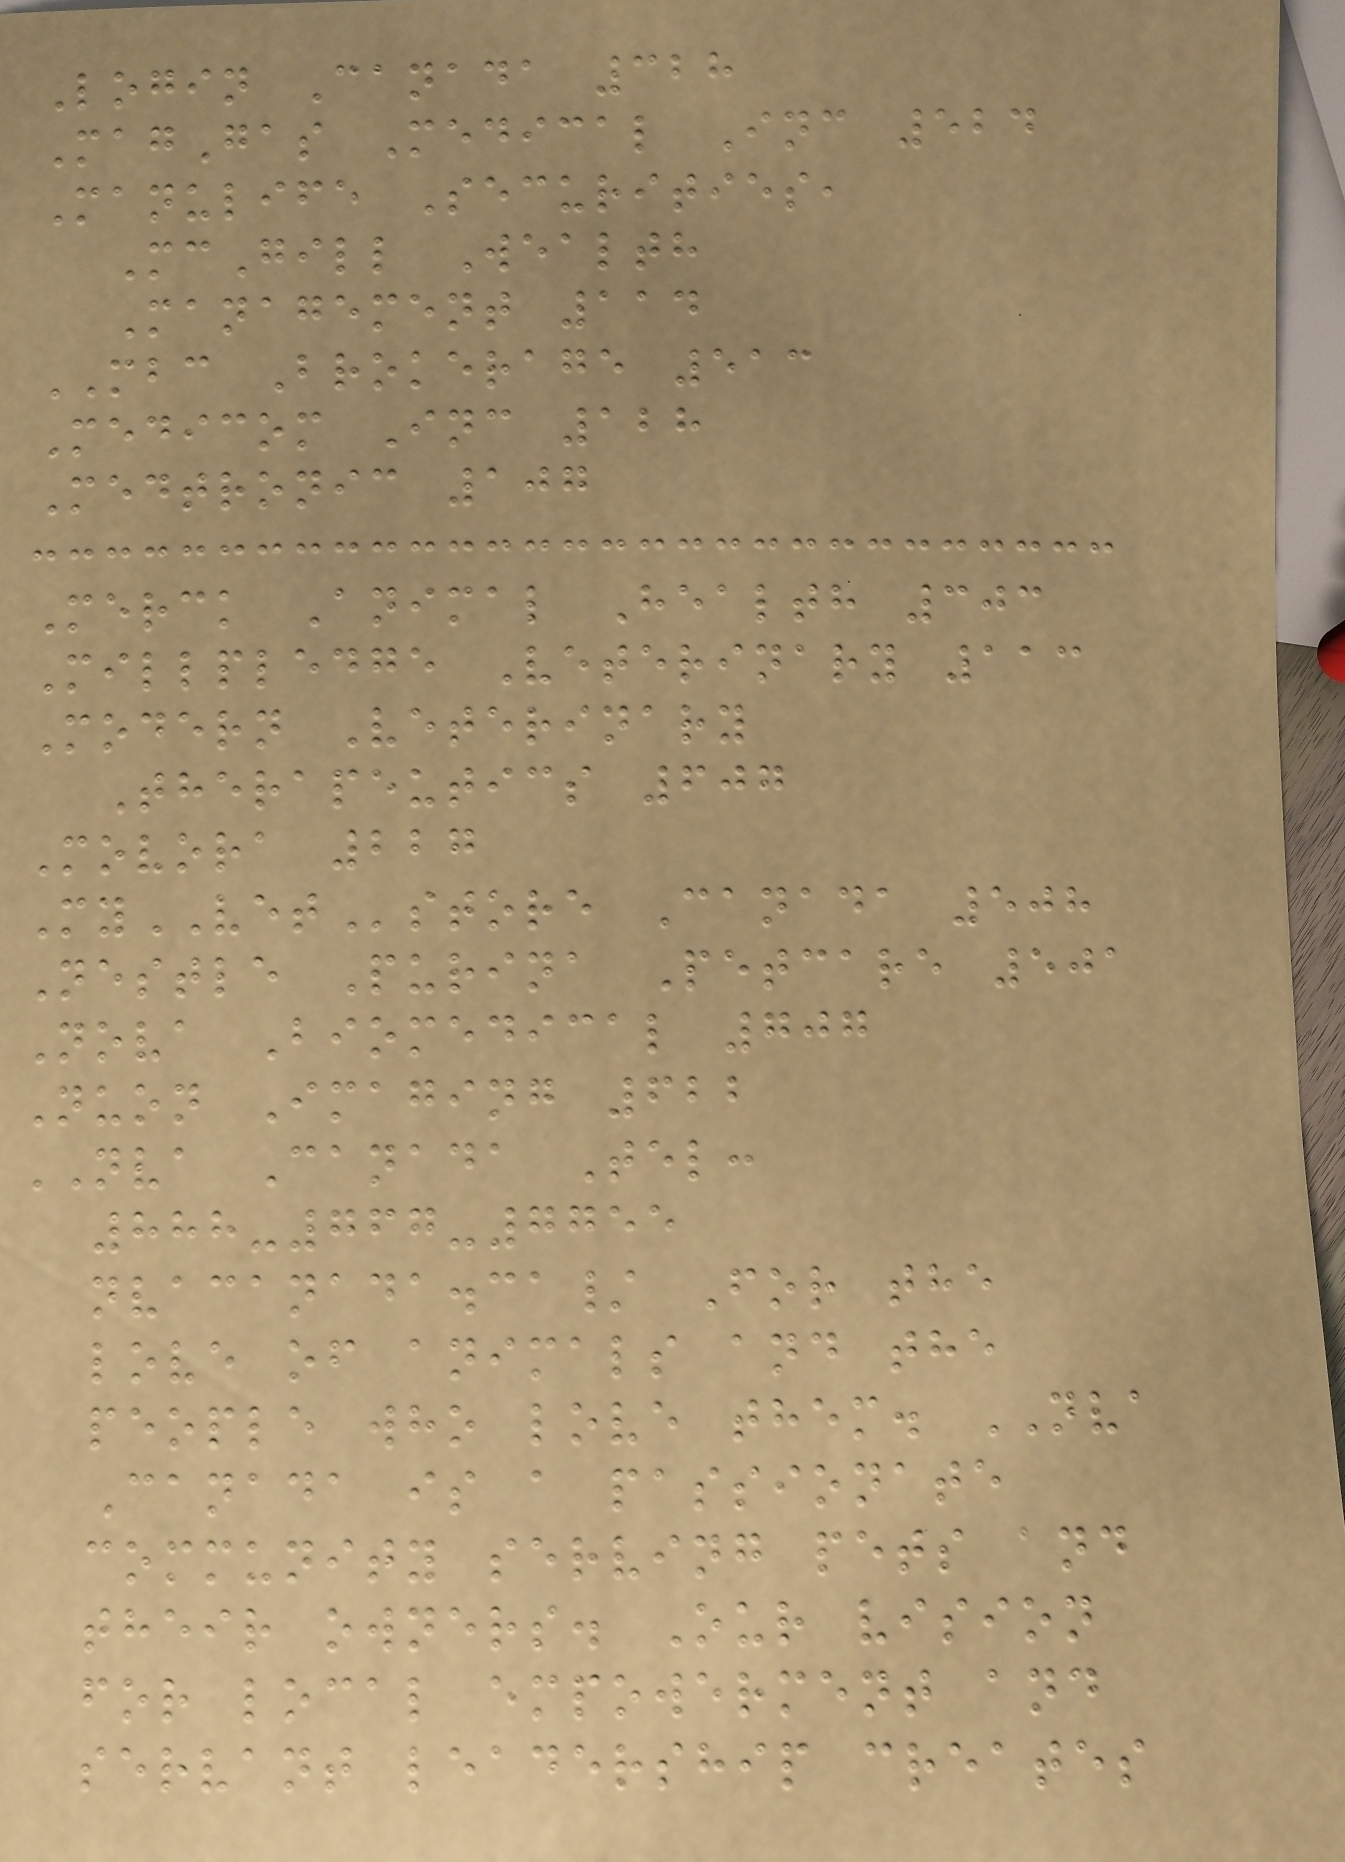Login Canada 328
MagGas Medical Inc 524
Manulife Securities,
McGill Wealth
Management 114
MBC Brokerage 513
Medicom Inc 128
Medtronic 107
Merck Animal Health 303
Millpledge Veterinary 113
Modern Veterinary
Therapeutics 607
Movora 227
MyVETstore Canada 508
Nestle Purina Petcare 501
Nova Biomedical 707
Nuon Imaging 622
NVA Canada Tel:
888-767-7755
nvacanada.ca/ For the
love of animals and the
people who love them. NVA
Canada is a passionate
community serving pets and
their owners. Our vision
for local empowerment and
servant leadership creates
